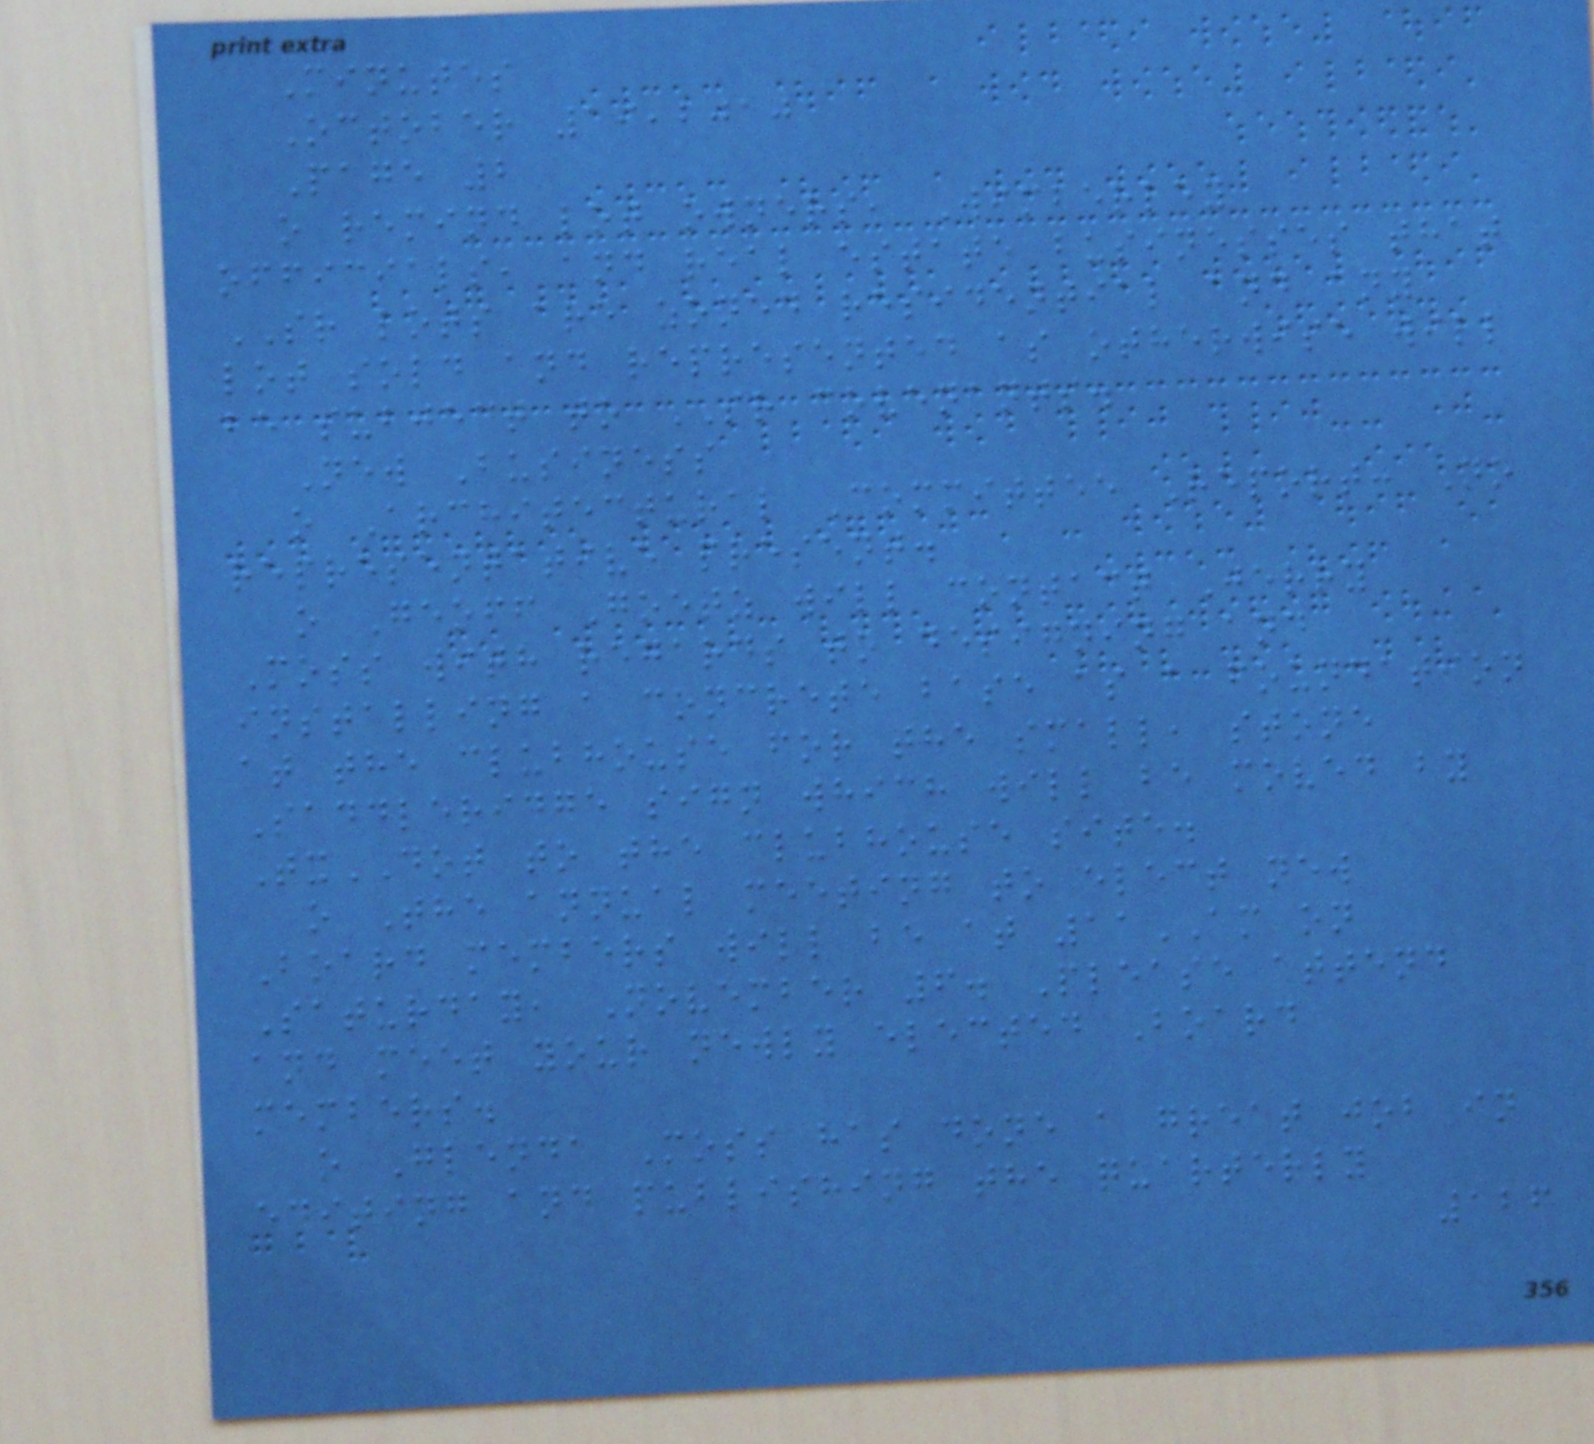Minutes
October 19,2010
Page 2
o remind lot owners, Wimberley
officials, and real estate businesses that
SR lots are zoned residential and any
lot sold and represented as otherwise will
be subject to SR covenants.
New Business
o Architectural Committee Report: No
representative present.
o Geoff Goetz will contact Jerry
Moss with regards to designing and
installing a concrete base as a foundation
at the clubhouse for the small, stone
Saddleridge sign which will be moved by
TxDOT to the clubhouse site.
o The annual meeting to elect new
Board members will be at 11AM on
Saturday, November 6. Please attend
and meet your newly elected Board
members.
o Glenda Moss has done a great job in
editing and publishing the quarterly
126
